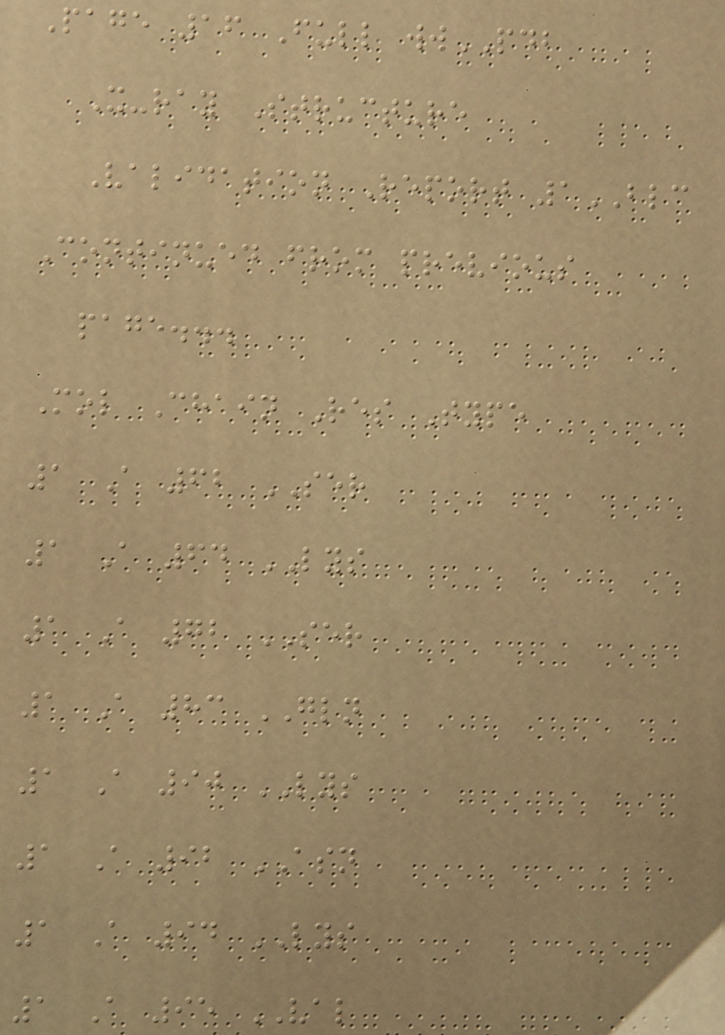Page 16 Full wwPDB
X-ray Structure
Validation Report 1BLC
Continued from previous
page...
Mol Chain Res Type
1 A 62 SER
1 A 64 LYS
1 A 72 SER
1 A 83 GLN
1 A 90 LYS
1 A 92 ASN
1 A 94 LYS
1 A 95 VAL
